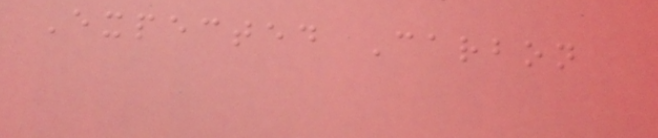Expected Carbon
